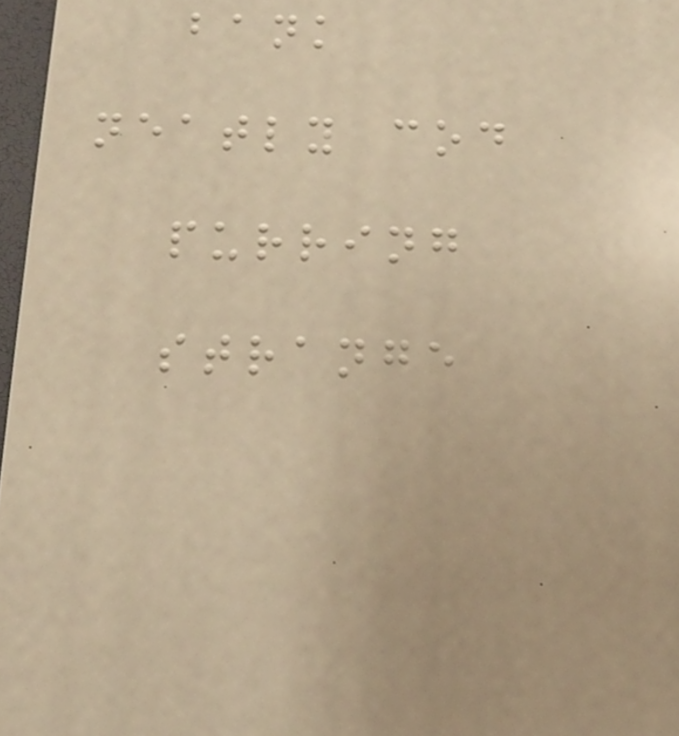bank
neatly cod
purring
strange
